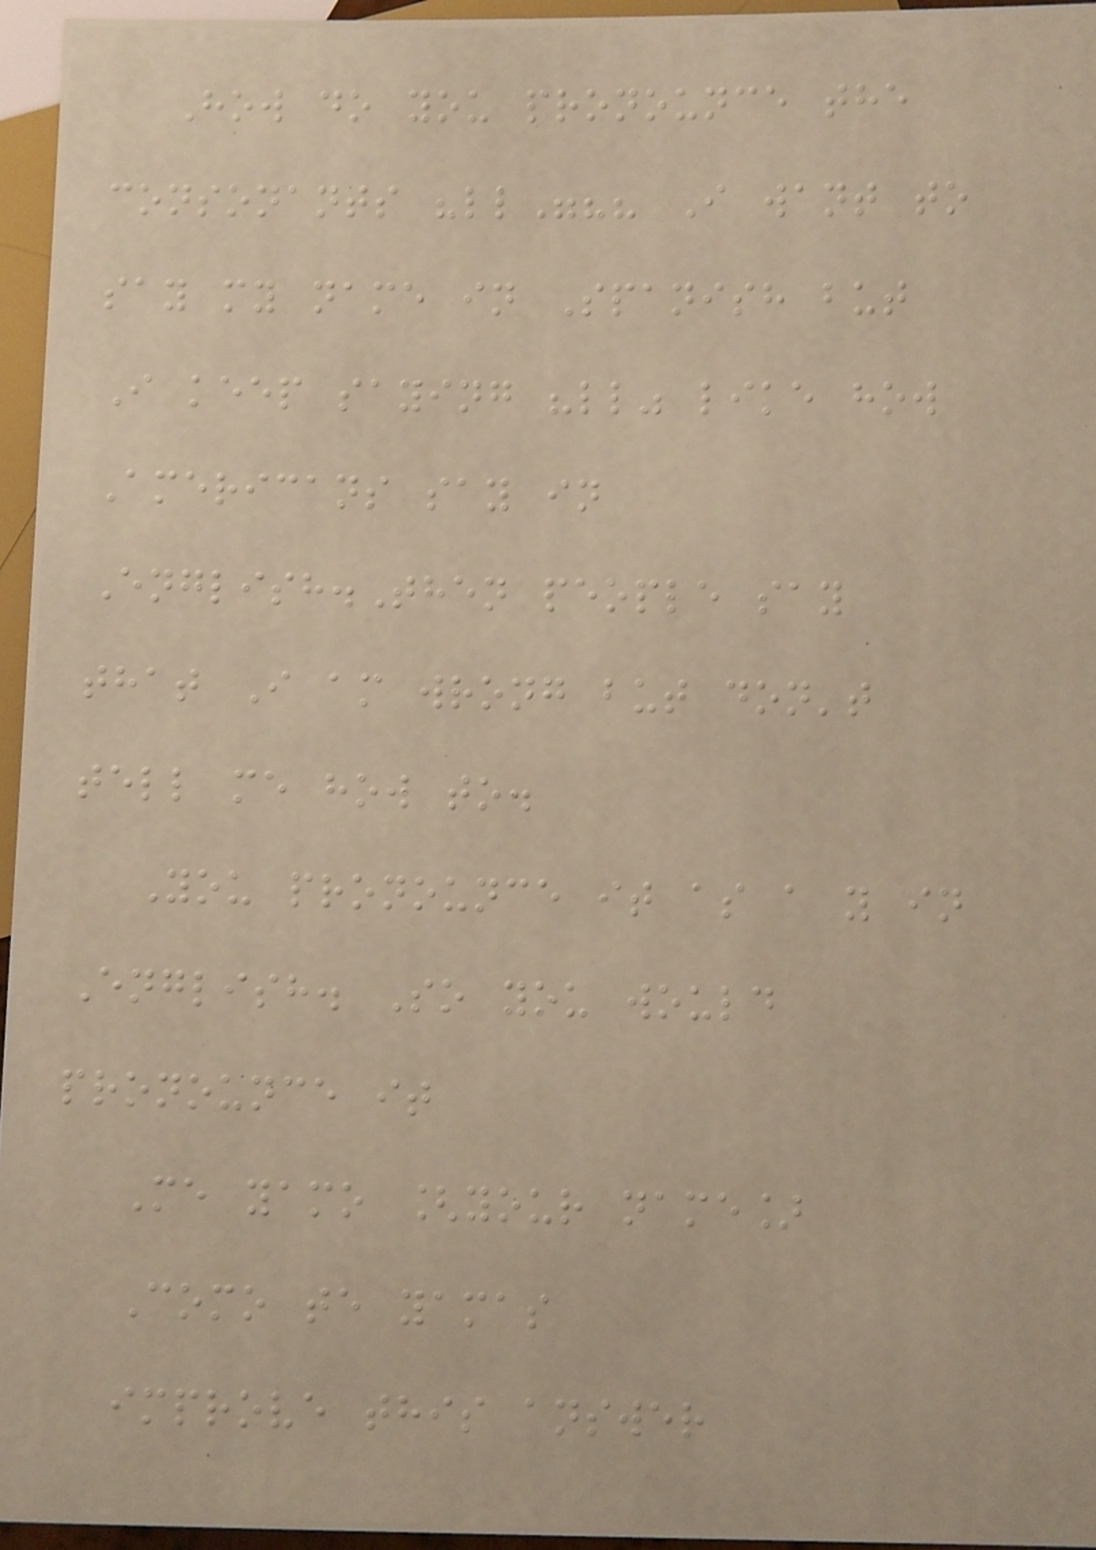How do you pronounce the
consonants "ll"?? I want to
say my name in Spanish but
I keep saying "ll" like how
Americans say in
English.Then people say
that I am wrong but don't
tell me how to.
You pronounce it as a y in
English. So you would
pronounce it
Me yamo [your name]
Como te yamas
improve this answer
